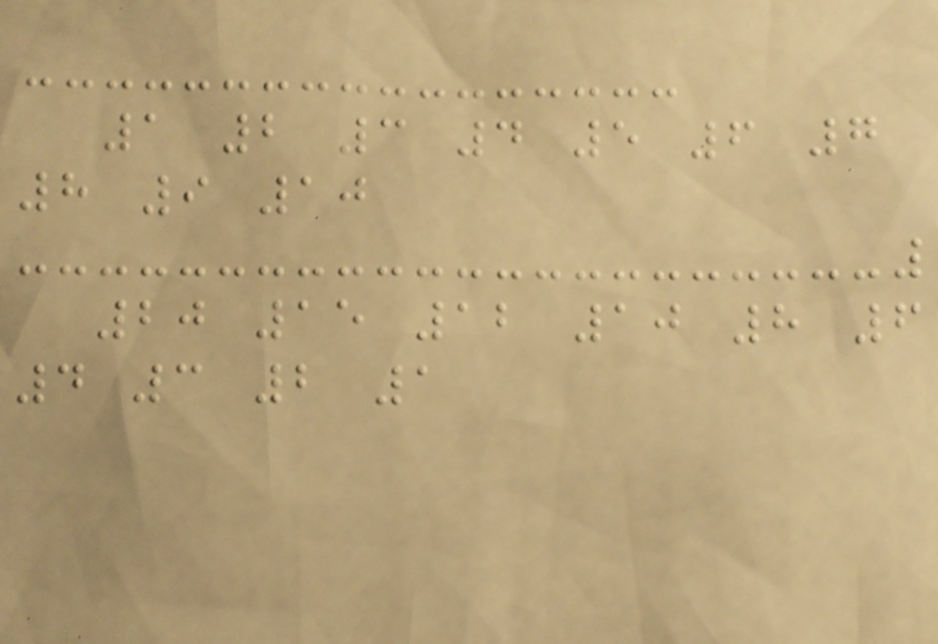1 2 3 4 5 6 7
8 9 10
20 15 12 10 8 6
4 3 2 1
